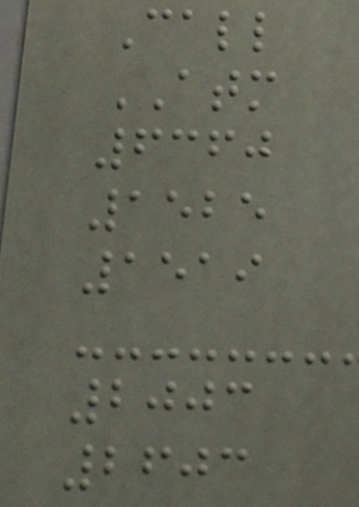Call
ATM
6360
1525
1519
2003
2603
